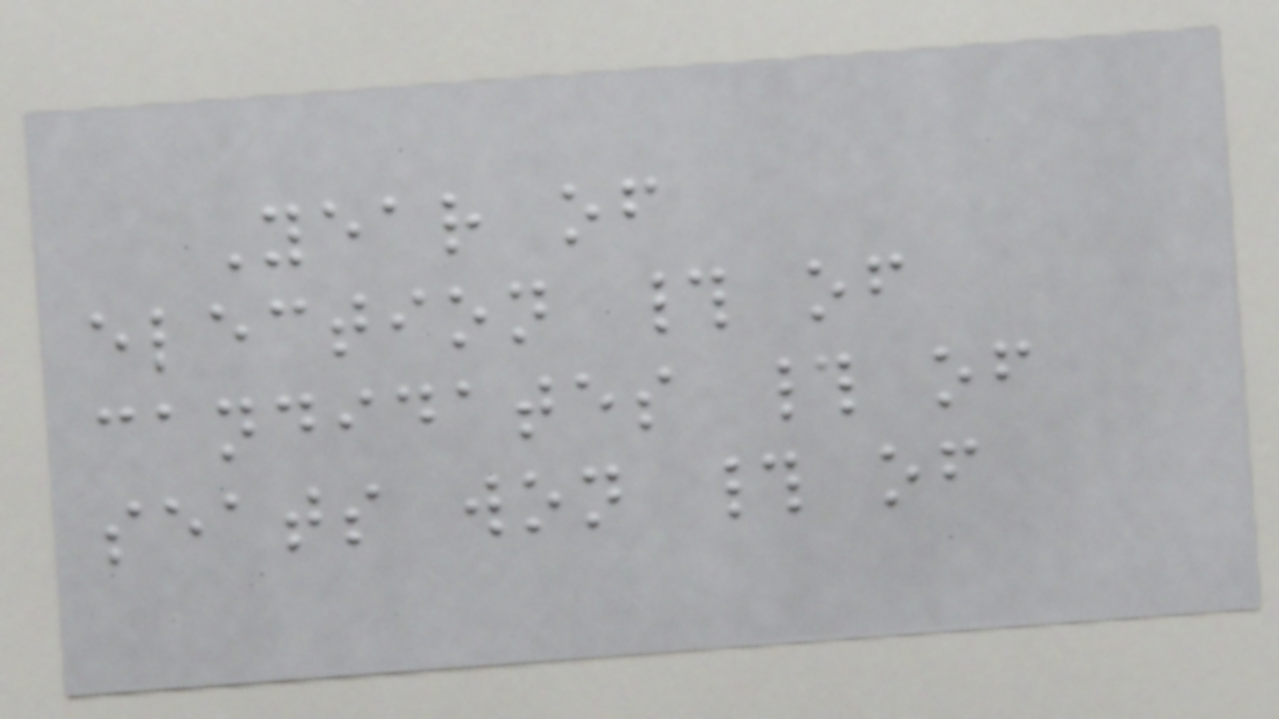Year of
election # of
candidates # of
seats won # of
